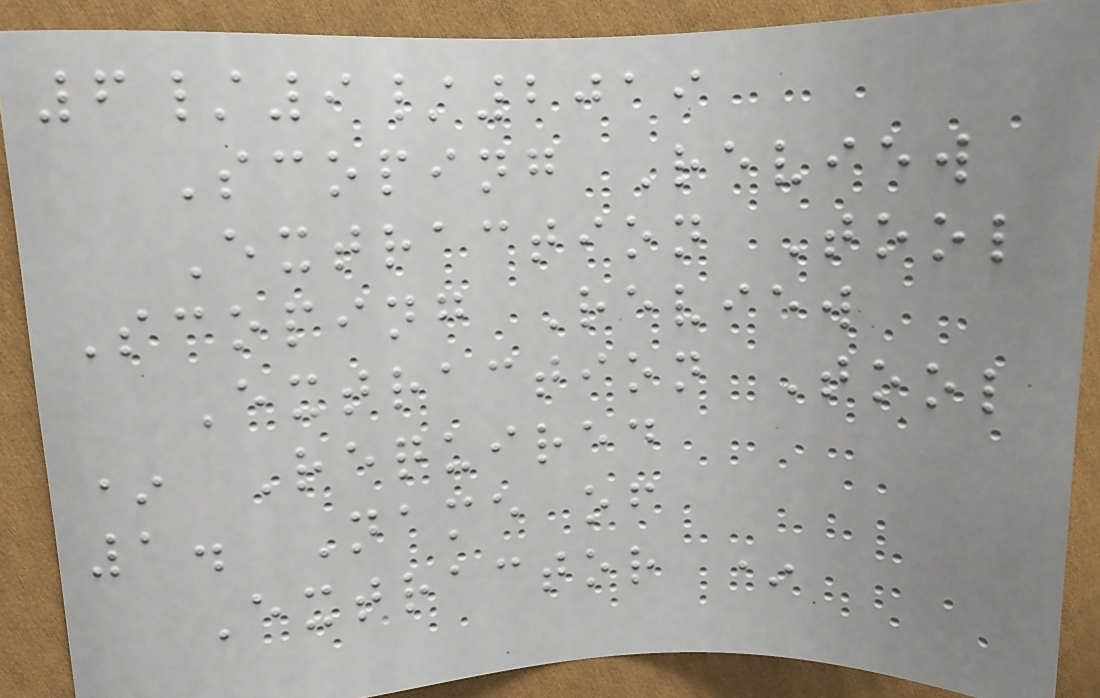6/9/2019
Scoping Review
Extraction Tool
Scoping Review
Extraction Tool
* Required
1. Name of
Extractor *
